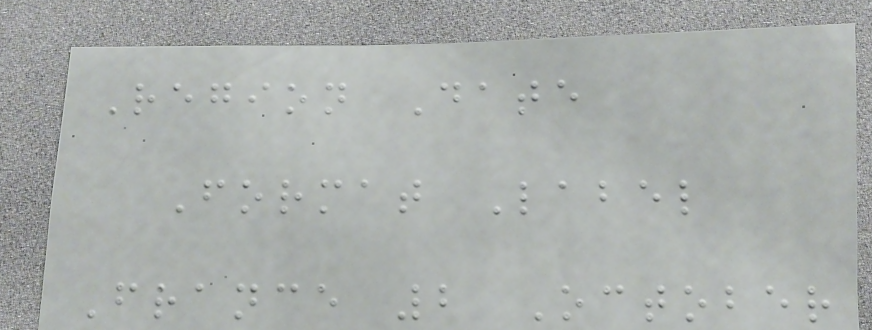Region Date
Format Label
France 2 October
